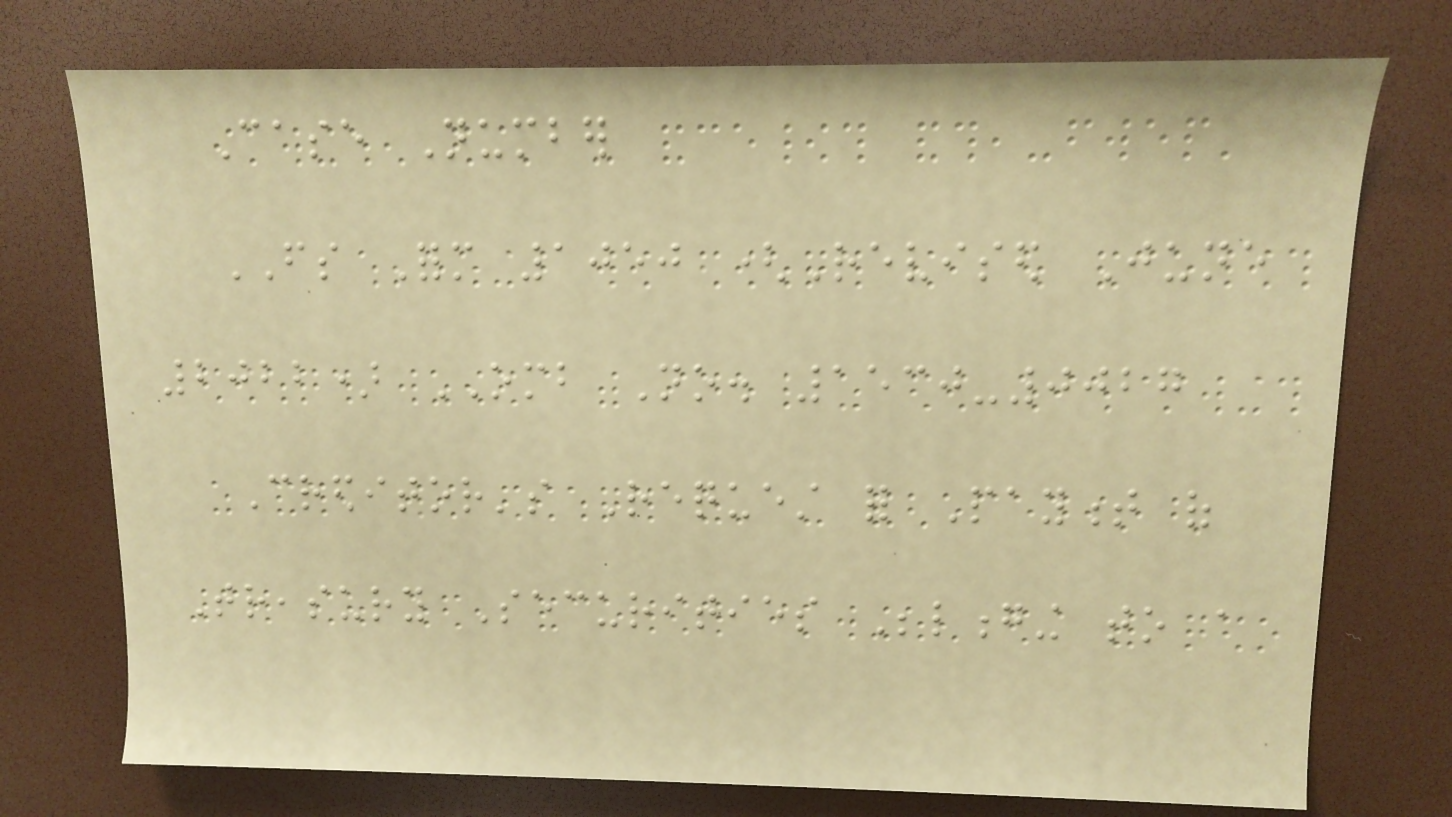Case Number
FS Form 1050 (Revised June
2022) OMB No. 1530-0027
Creditor's Request for Payment of
Treasury Securities Belonging to a
